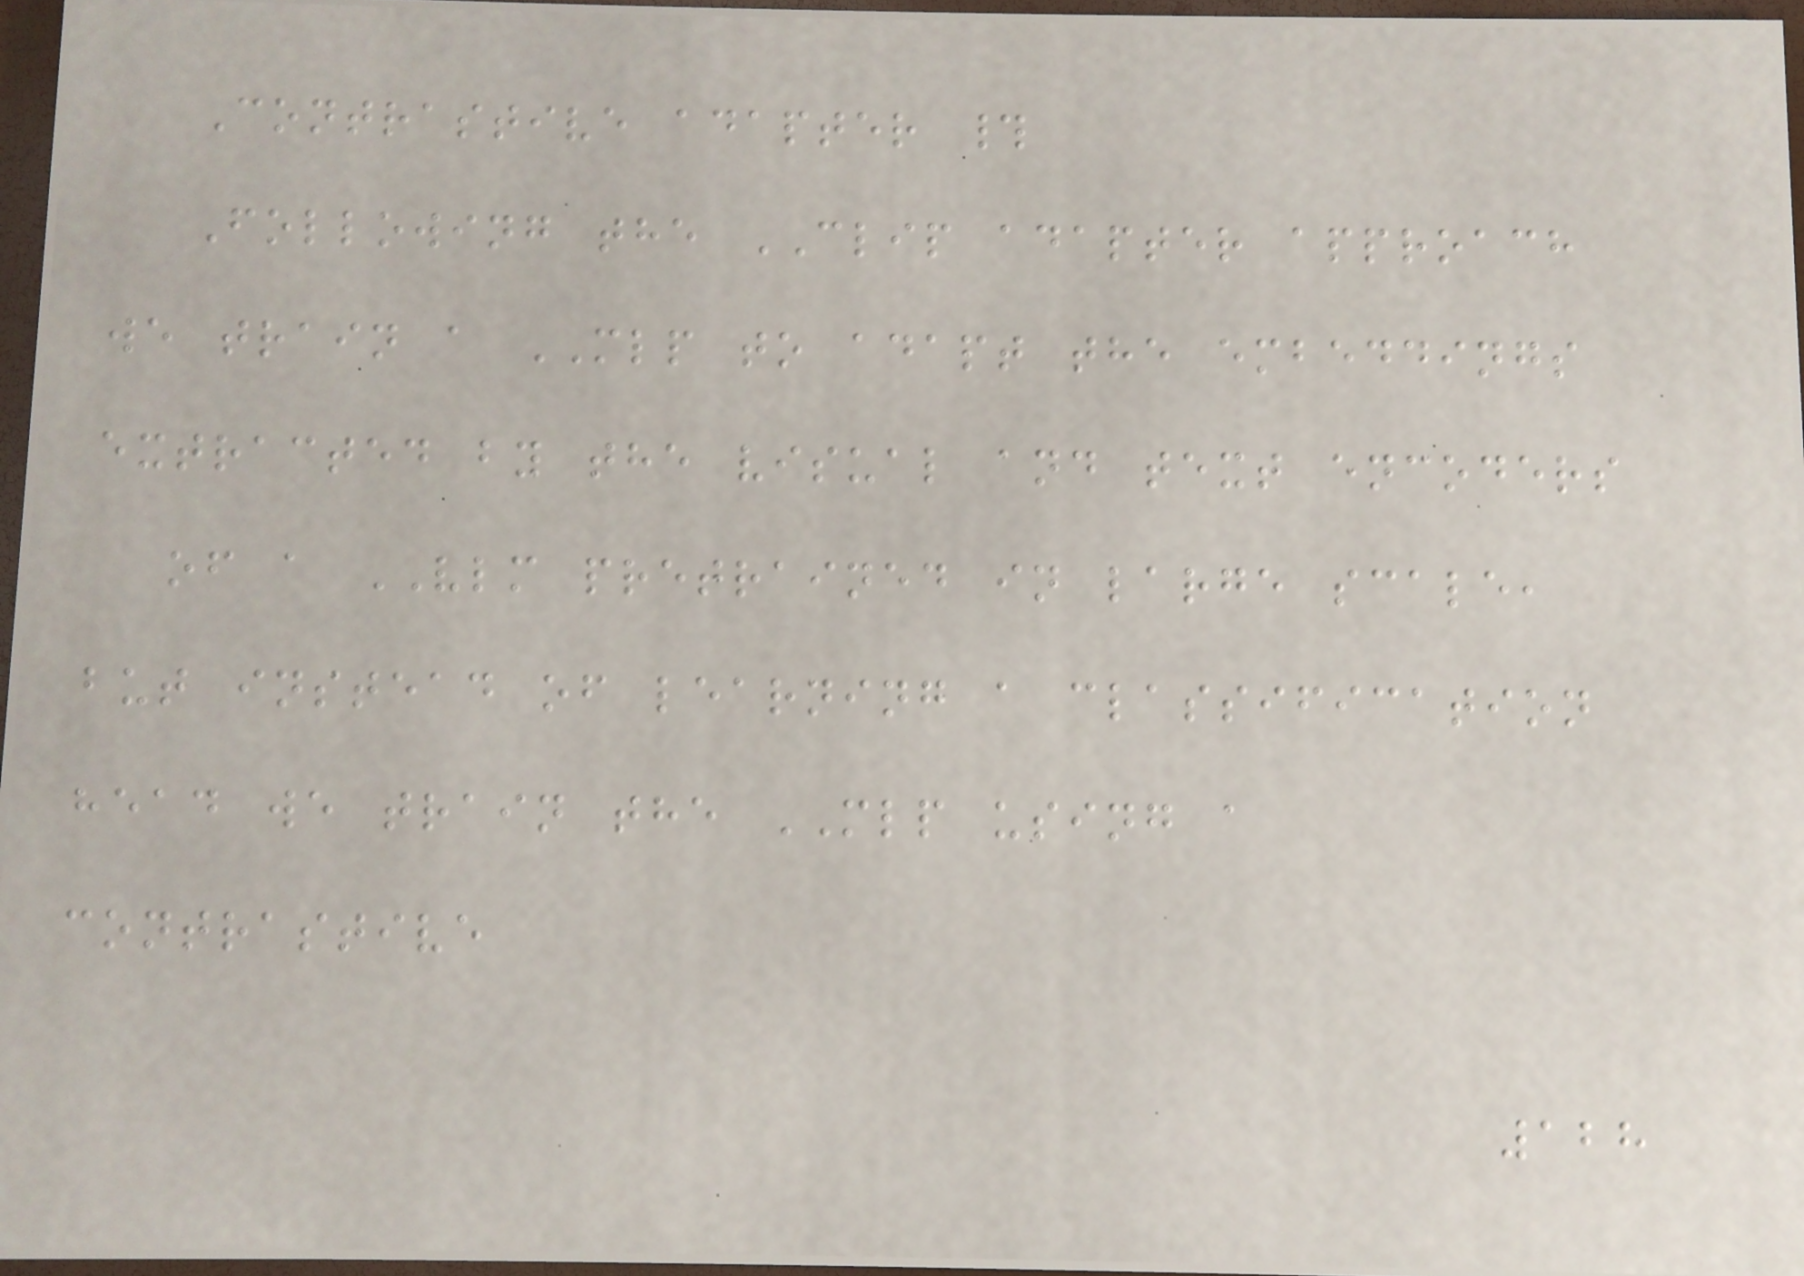Contrastive adapter #
Following the CLIP adapter approach
we train a MLP to adapt the embeddings
extracted by the visual and text encoders
of a VLM pretrained in large scale,
but instead of learning a classification
head we train the MLP using a
contrastive
128
